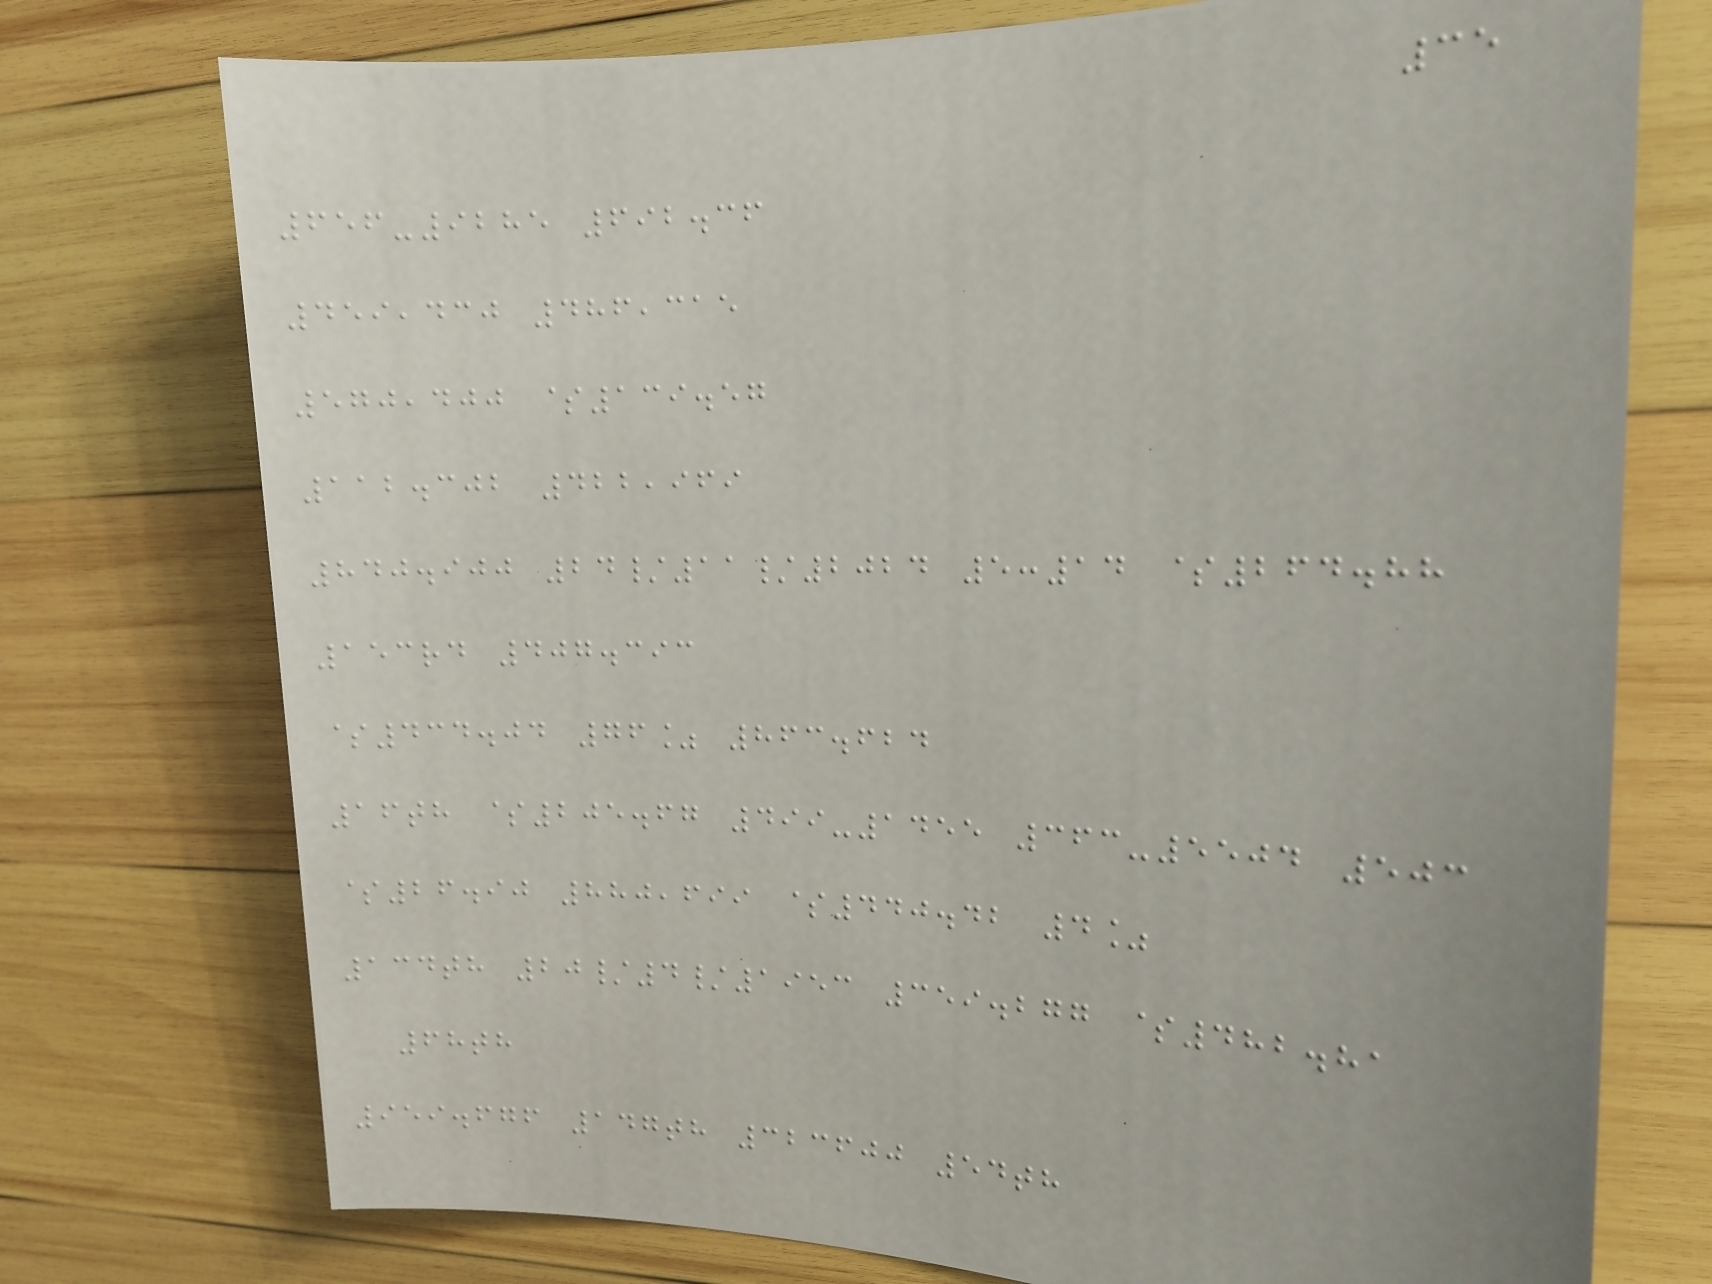35
656-9285 692.36
459,430 486,315
570,400 $139.57
112.302 422,969
840.900 24/11/2024 5:14 $264.88
153rd 407.393
$434.04 76% 863.624
16th $205.67 499-1455 363-5504 503
$26.90 880,699 $440.42 4%
134th 20/4/1953 359.277 $482.81
68th
959.676 147th 323600 54th
